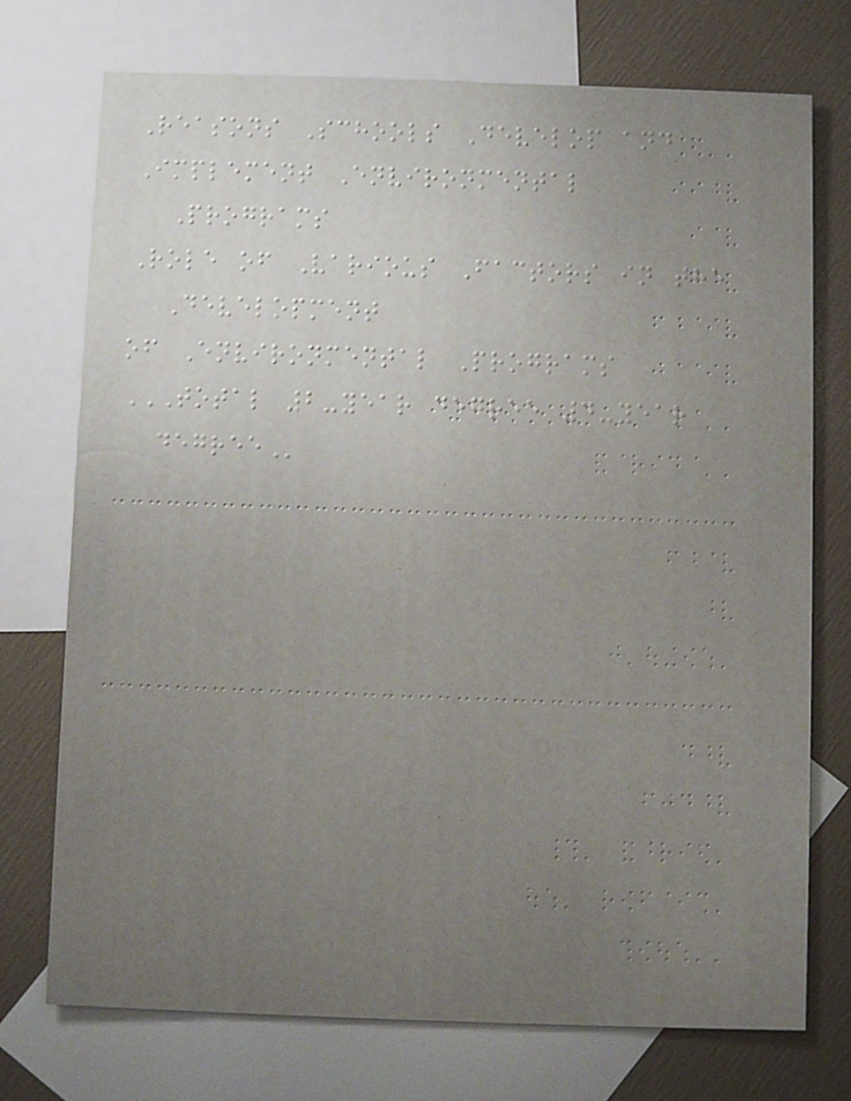Reasons Schools Develop and
Implement Environmental
Programs
Role of Various Factors in the
Development
of Environmental Programs
TOTAL 2-YEAR DEGREE 4-YEAR
DEGREE
